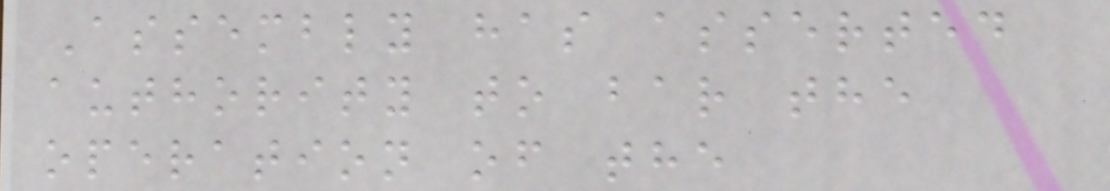Assembly has asserted
authority to bar the
operation of the
